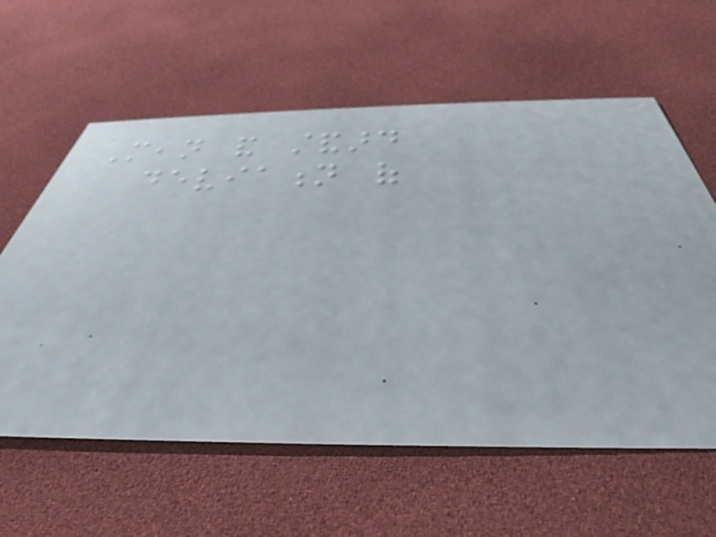Mean and standard
deviation of
